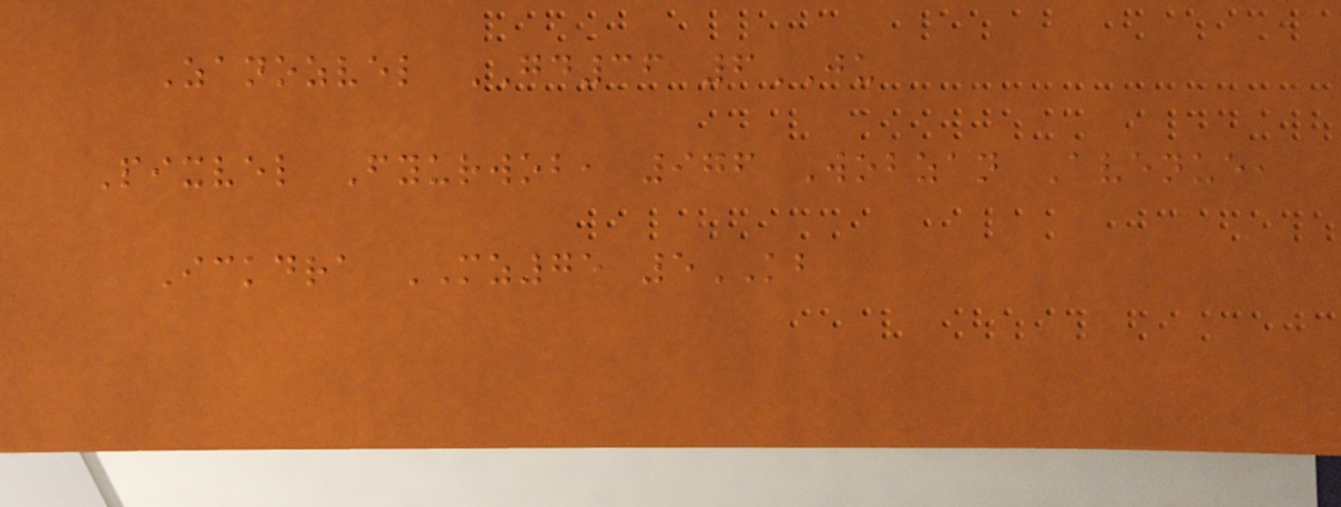Zanozvel GD36 6JU
Pixvel Fyurwob, 976 Wobzan Avenue,
Ickdra MZ75 5KB
